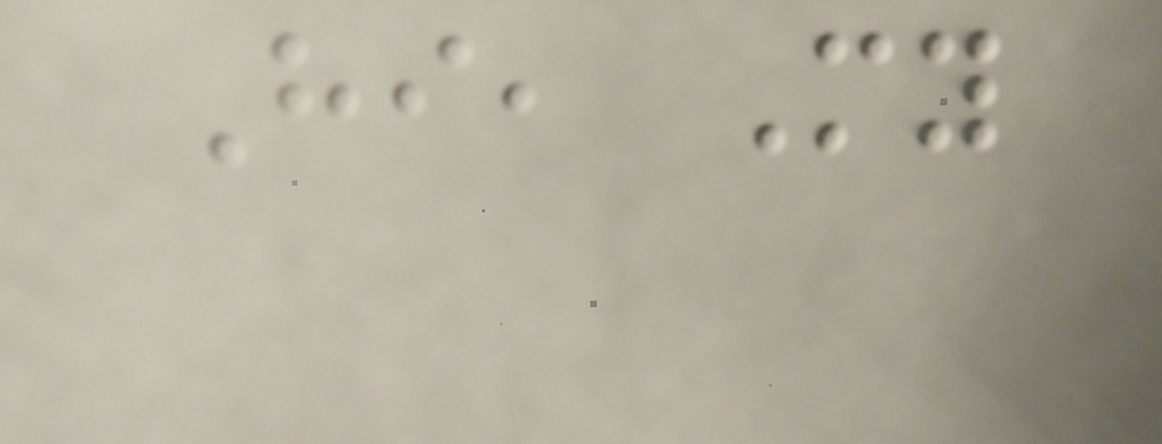Hi, My
